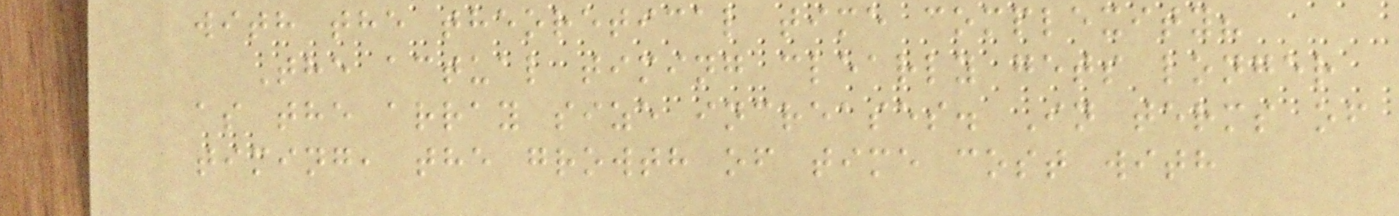with the theoretical time complexity?
The actual timing clearly gets longer
as the array size increases. In terms of
timing, the growth of time cost with
